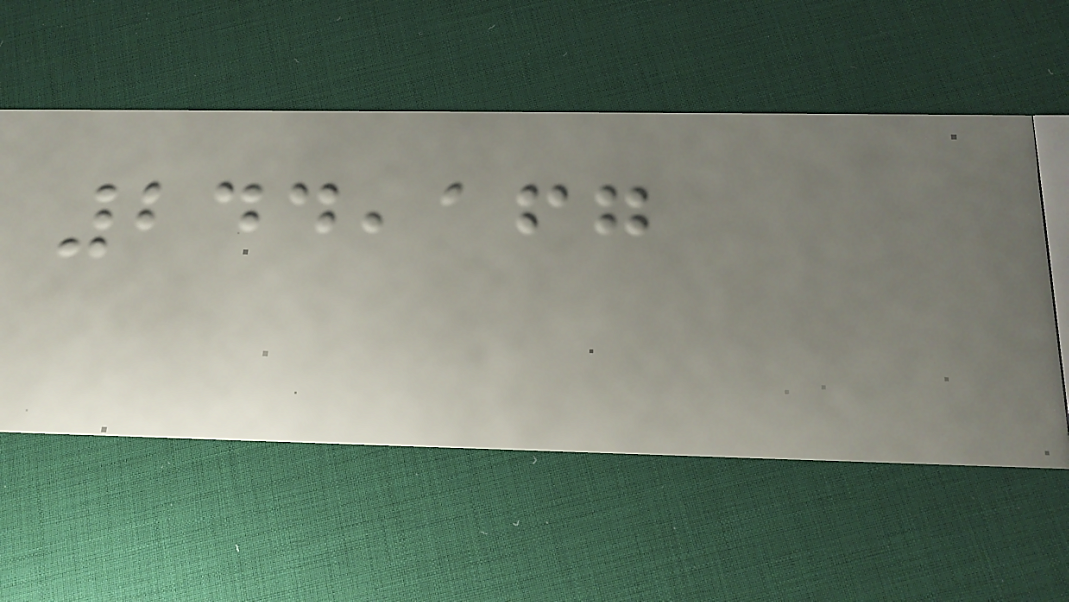244,167
